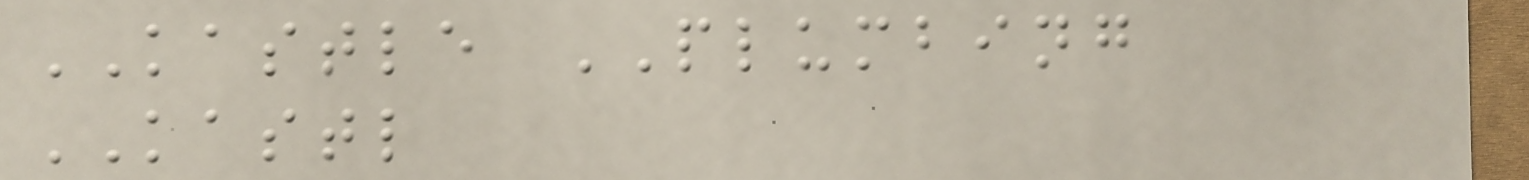KASTLE PLUMBING
KASTL
